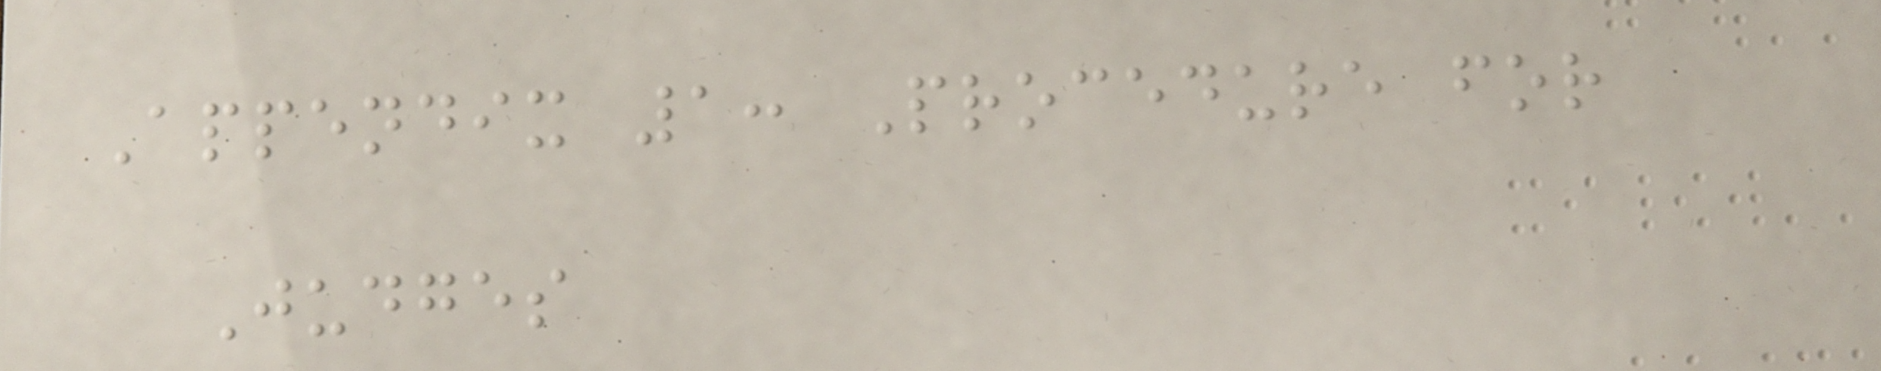Appendix 1: Procedure for
Judges
